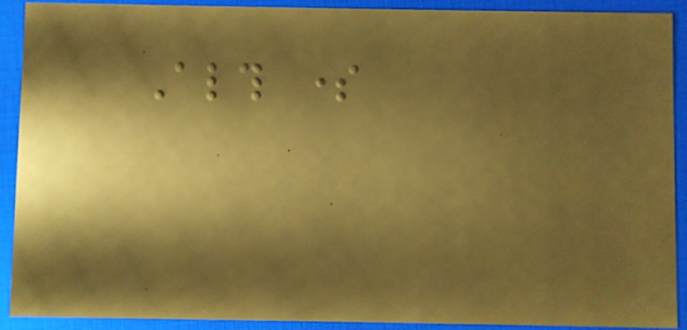Although some
